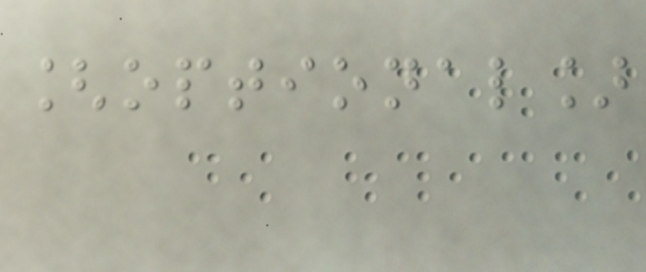[optional]
